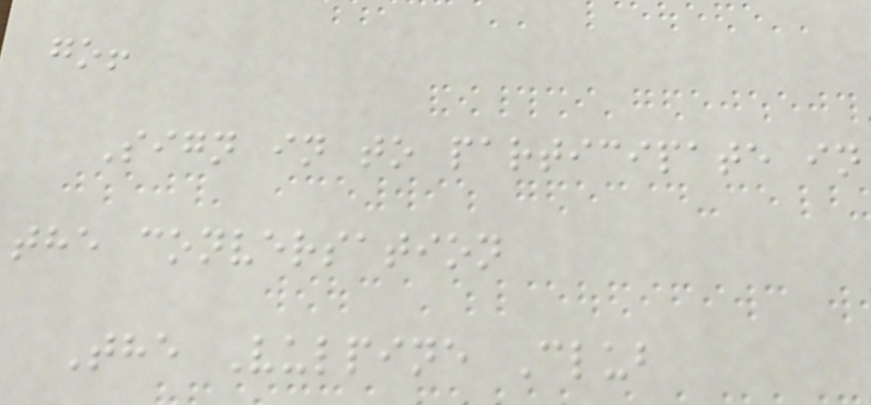go!
Sign in to participate in
the conversation
The Vulpine Club
